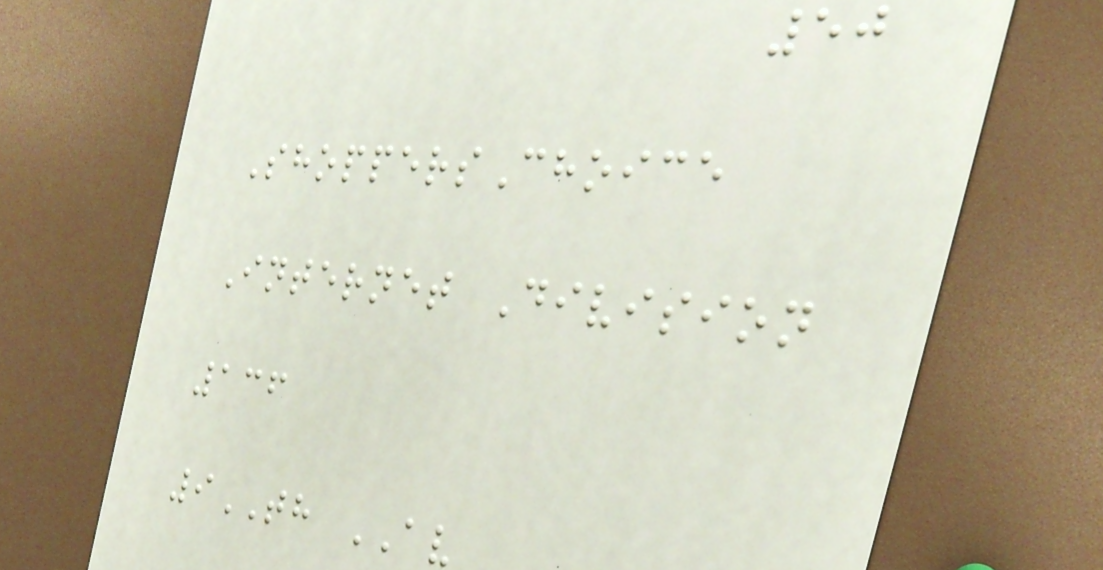50
ShoppersChoice
Internet Division
136
9TH AV
